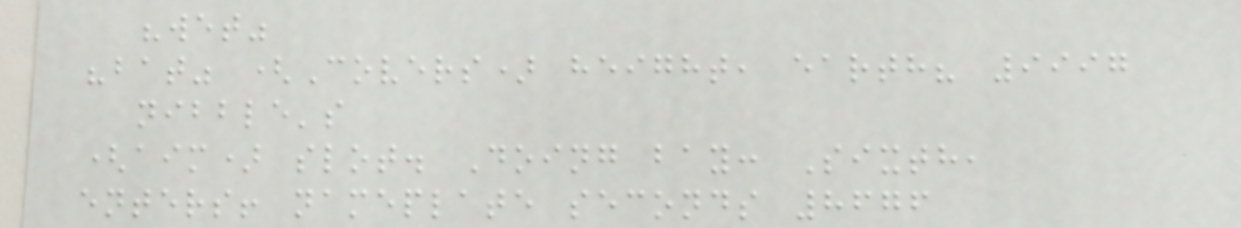"wet"
"bat" (Covers) height, earth? 9997
nibble's
(aim) slot. Doing bay: Sixth,
enters! nameplate seconds 8676
